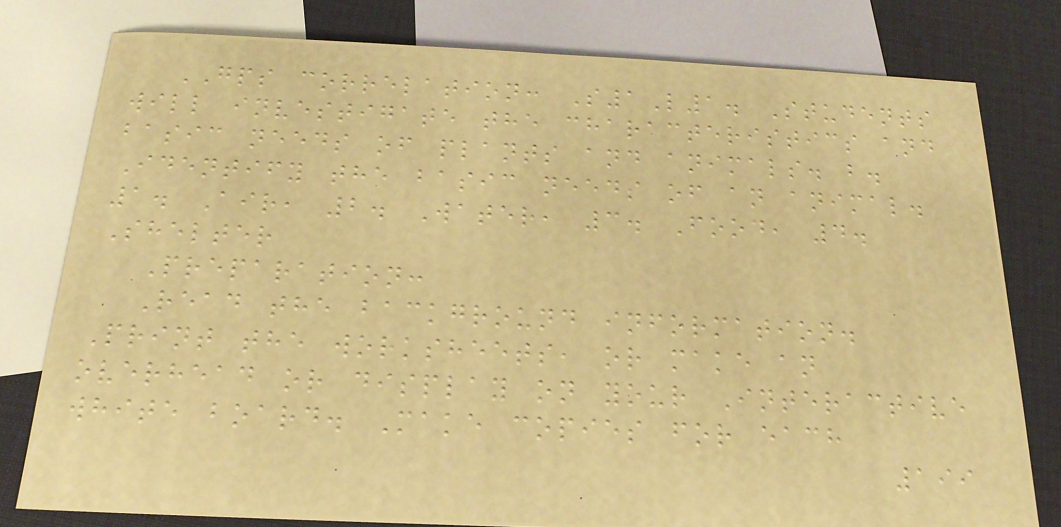GPS correlation: S1L1. Students
will investigate the characteristics and
basic needs of plants and animals. b.
Identify the basic needs of an animal.
1. Air, 2. Water, 3. Food, 4.
Shelter
Preparation:
Read the background information.
Print the worksheets, or make an
overhead or display on your Interactive
white board. Make copies for each
199
